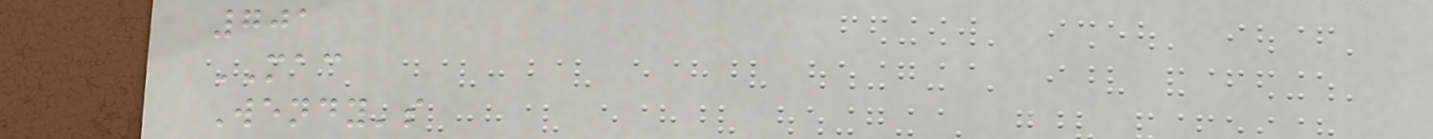701
MAC
Wendy's
